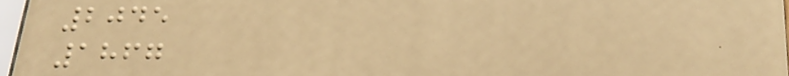2045
1867
